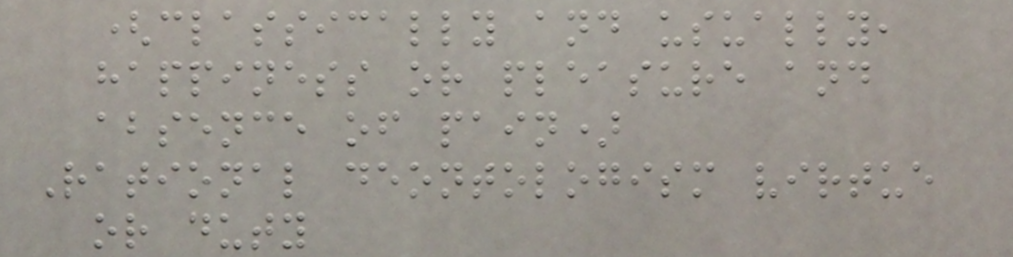(classically and usually,
happiness or pleasure and
absence of pain)
Rational deontologism virtue
or duty
